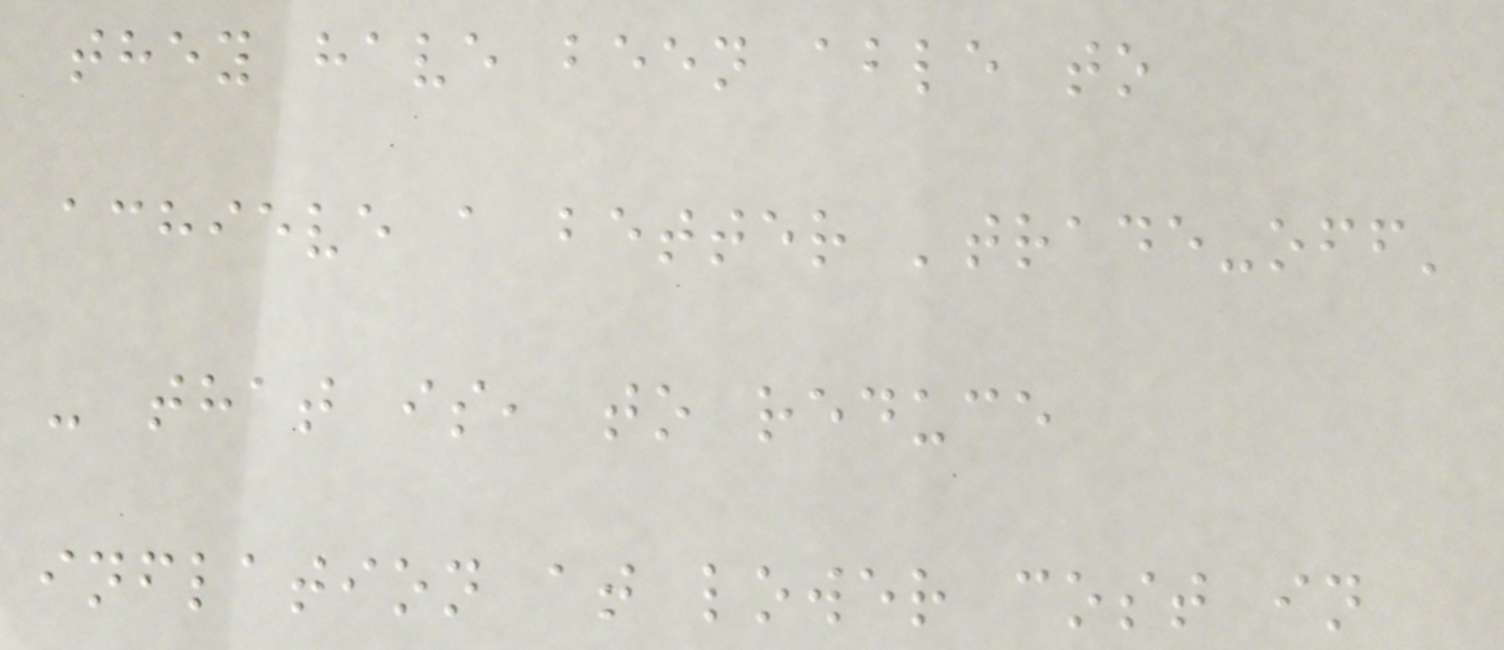they have been able to
achieve a better 'trade-off'
- that is, to reduce
inflation at lower cost in
